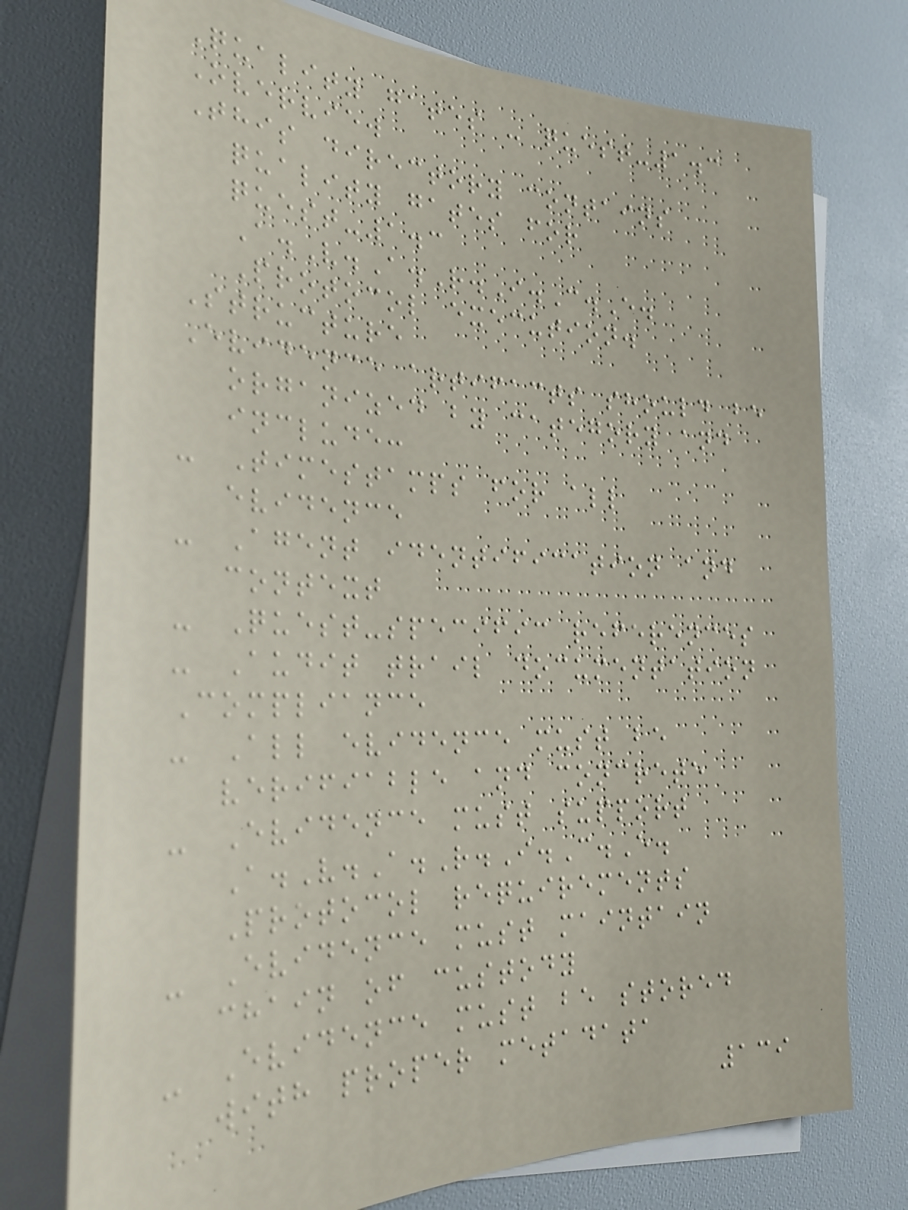Quality gates - quest-1.3
Overview
This directory contains
quality gates for
quest-1.3
A.V.A.R.I.C.E.
Protocol execution.
Structure
Evidence artifacts should be
organized by category and
include:
- Timestamps for all
evidence
- Agent identification and
context
- Quest-specific references
- Audit trail documentation
Compliance
- All evidence must be
verifiable and concrete
- Evidence must support
A.V.A.R.I.C.E.
Protocol requirements
- Evidence must maintain
chain of custody
- Evidence must be stored
with proper metadata
139
